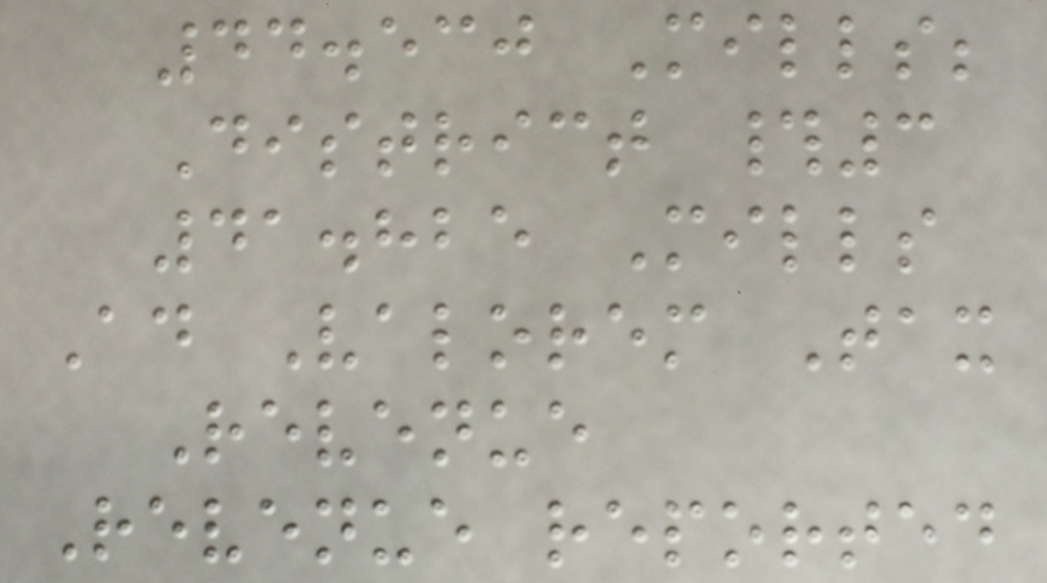44.530 Mills;
District #3
41.825 Mills
Ad Valorem Tax
Revenue
Revenue reported
